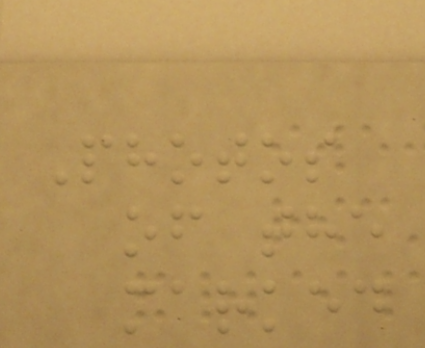Photos
of the
marked
